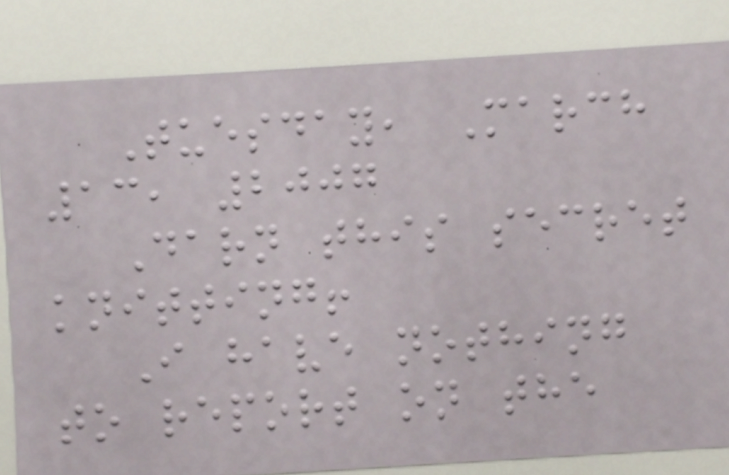Tuesday, March
13, 2007
Darn this secret
knitting!
I have nothing
to report on the
